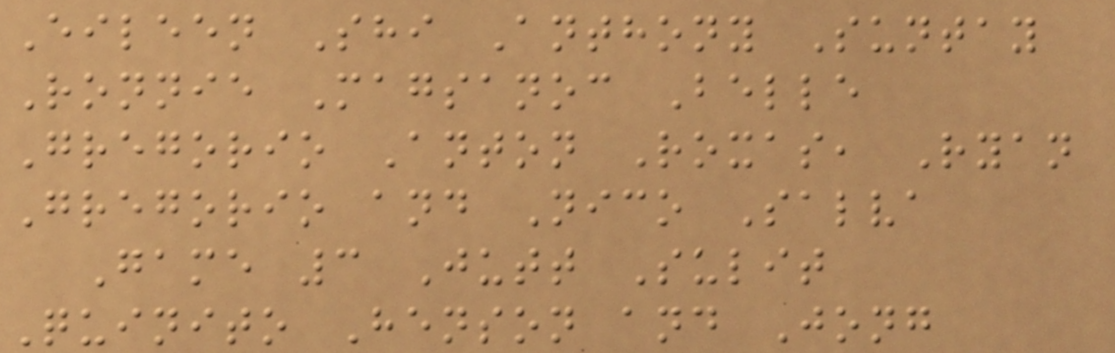Eileen Shi Anthony Suntay
Ronnie Magsanoc Belle
Gregorio Anton Roxas, Ryan
Gregorio and Nico Salva
Game 3 Jutt Sulit
Quinito Henson and Jong
